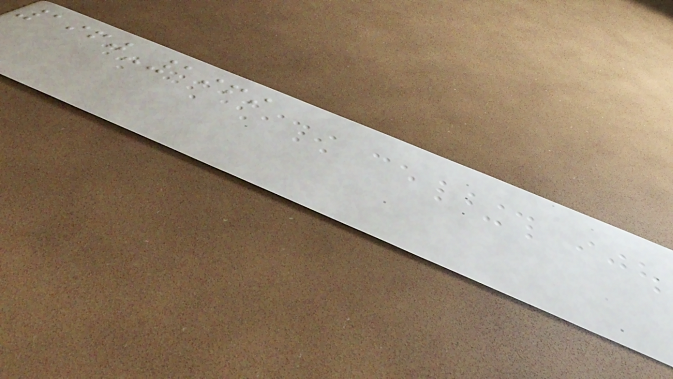1960-1969
